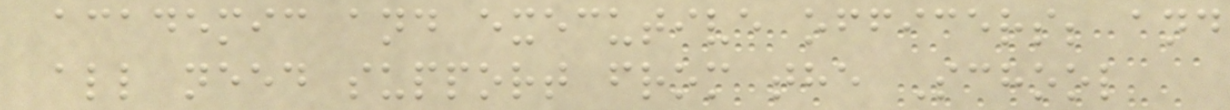academic and executive officers; and
all need support from the School
